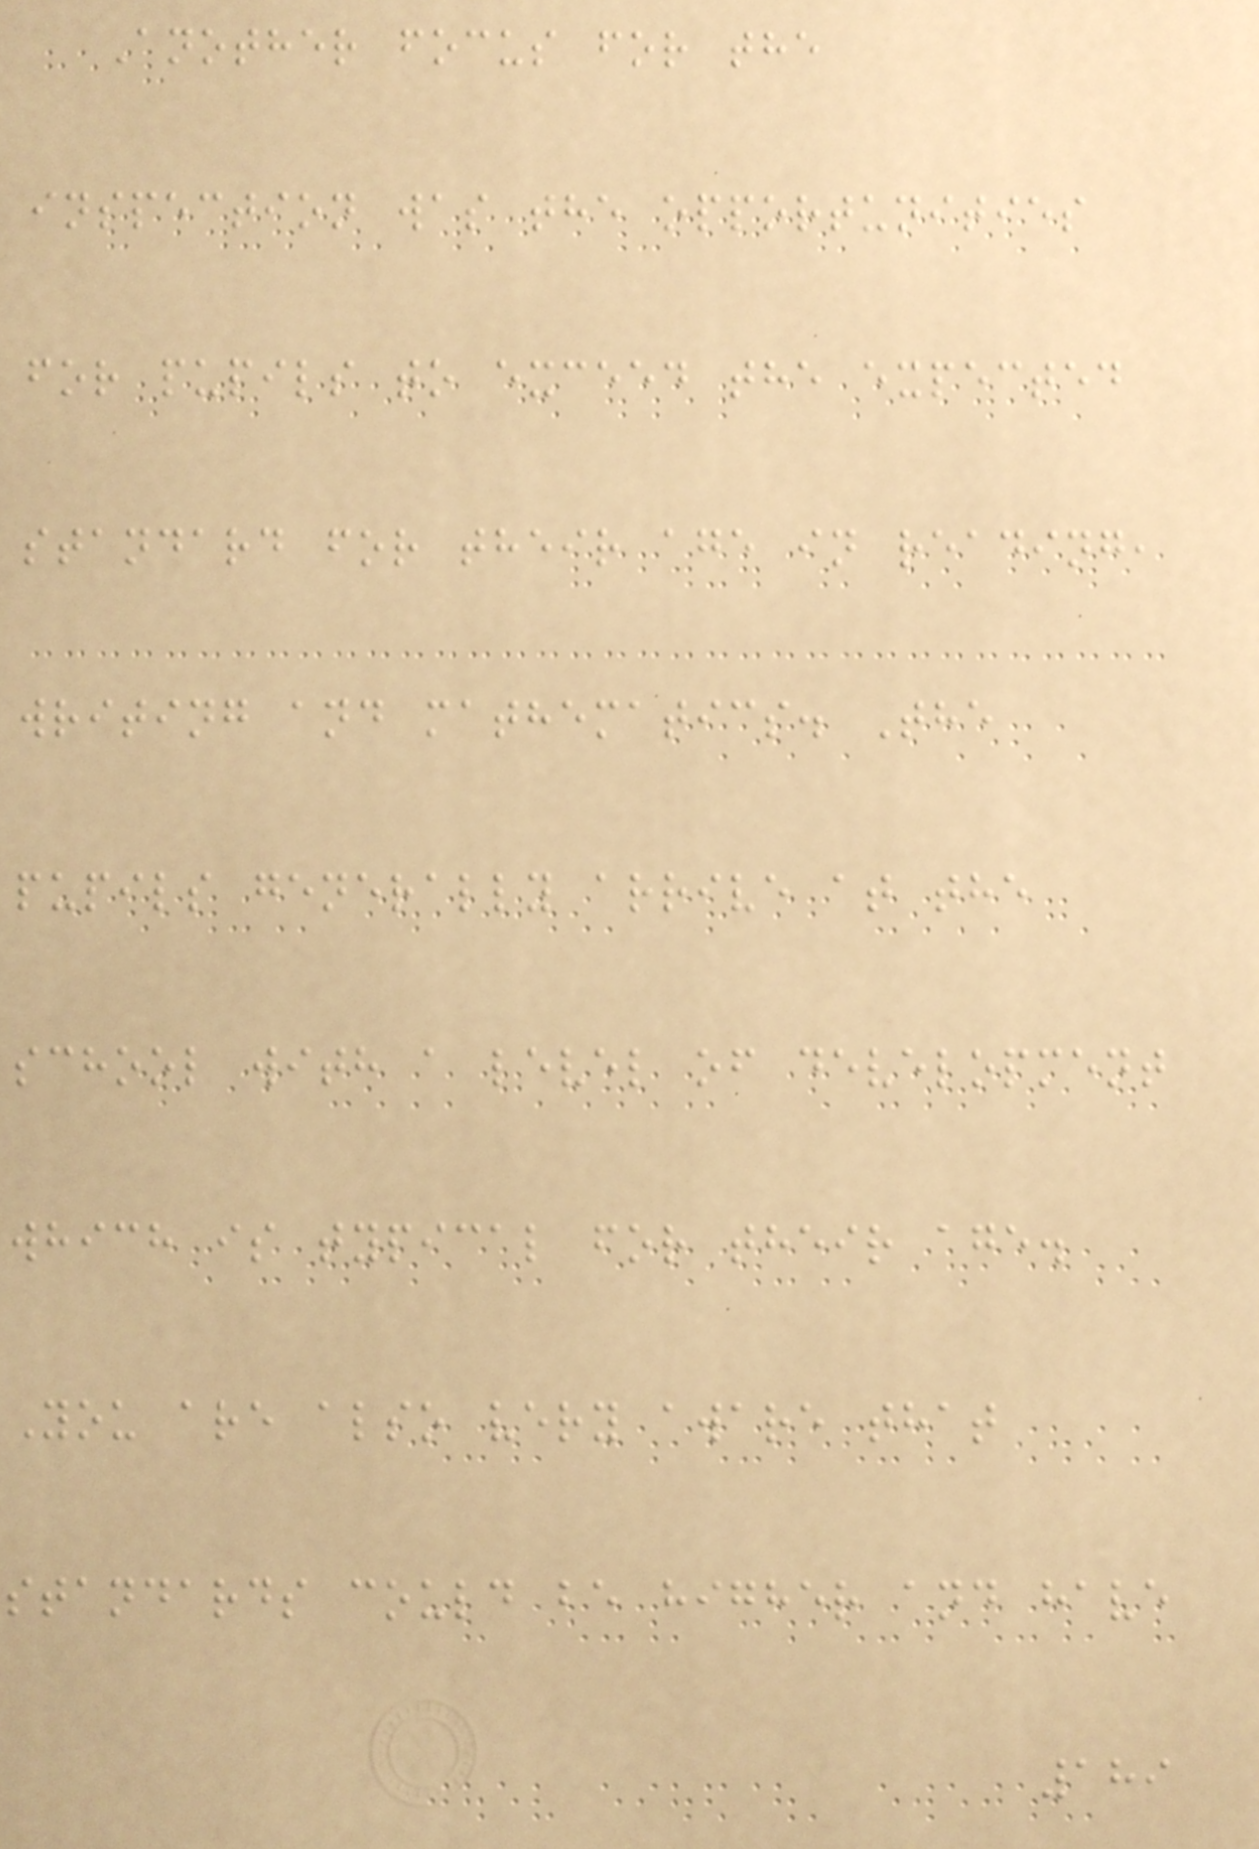Another focus for the
inspection was the opportunities
for pupils to exceed the expected
standard for their age in reading,
writing and mathematics. The
pupils generally arrive at the
school with a level of development
which is typical for their age.
You are also very aware that
standards could be higher and have
189
